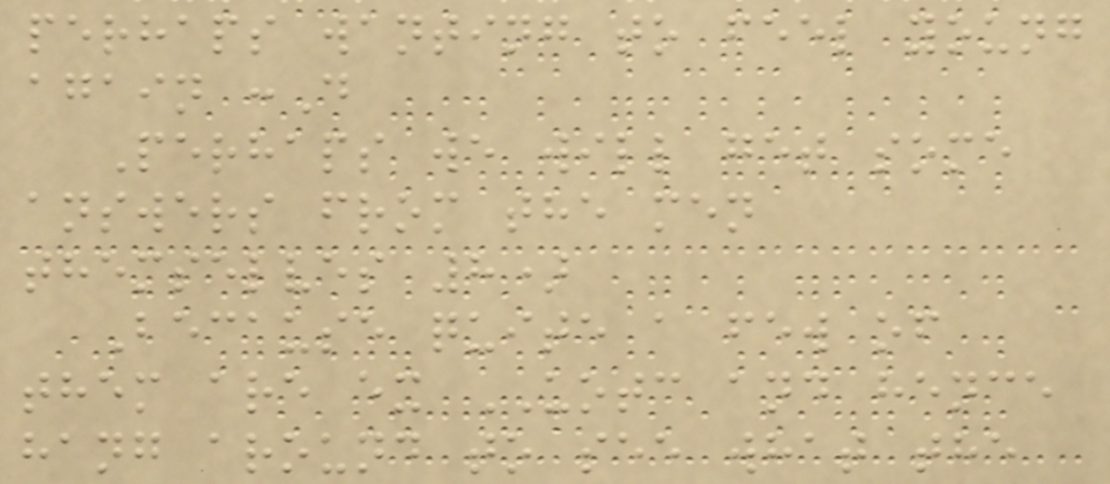perhaps wanting to feel young
again :D
Perhaps we will get some
answers from the men
themselves 8)
Because quite a few of
them are ex UOTC and hence
hang around to see what the
